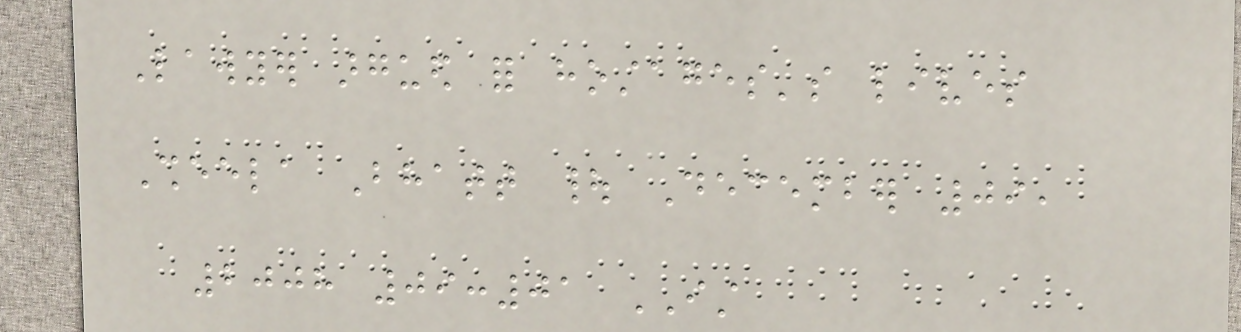Lawyer argued for hostages's lives
Sheela Bhatt | December 09,
2008 09:01 IST
